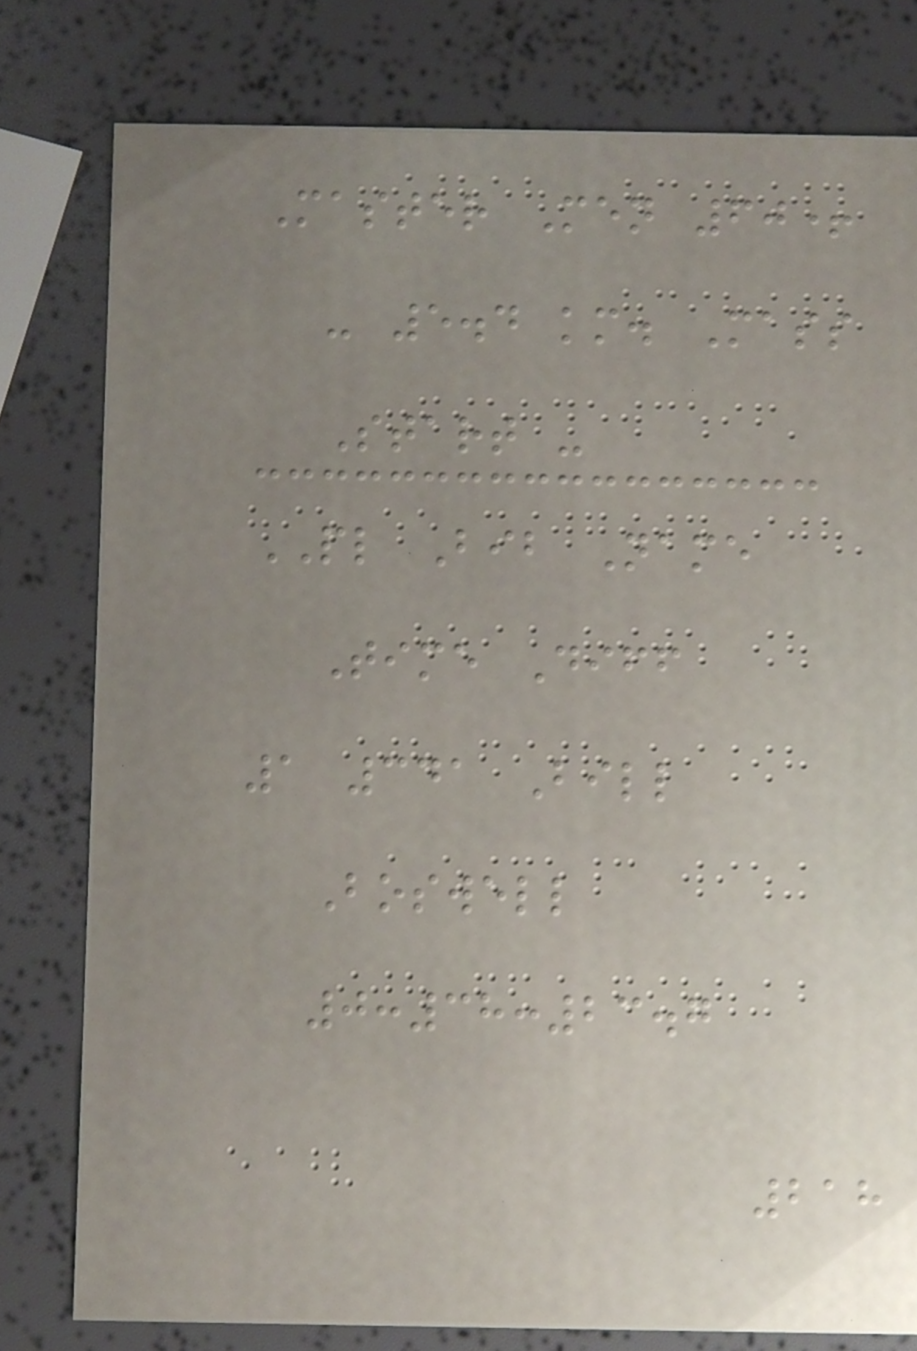Master Men 60+
- 5.4 km. Mass
Start -
PL Bib Name
Time Diff
1 341 Bill
Boswell
0:38:23.7
218
